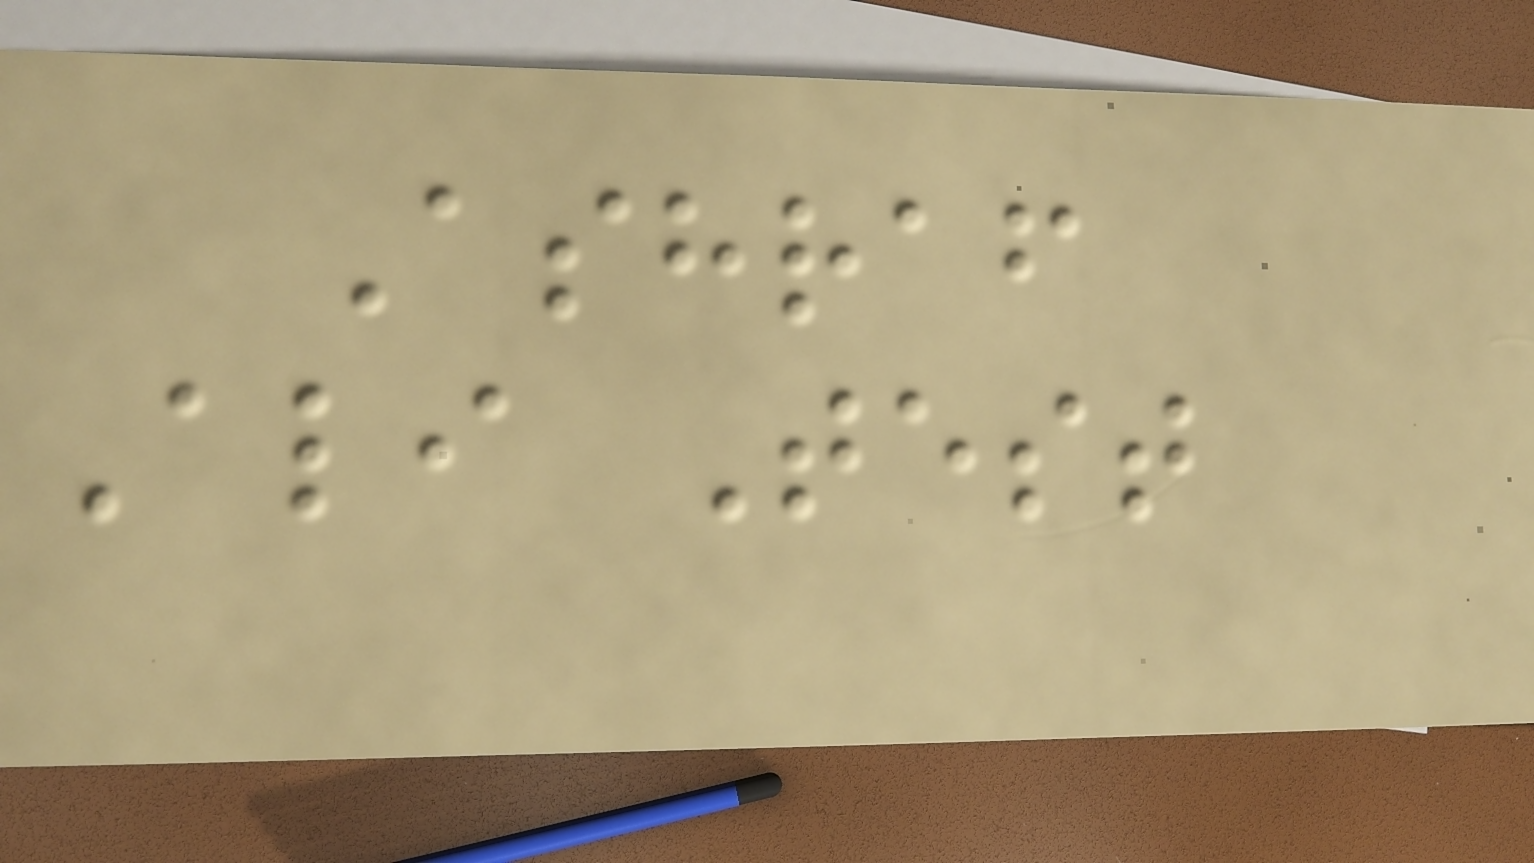Ashraf
Ali Test
